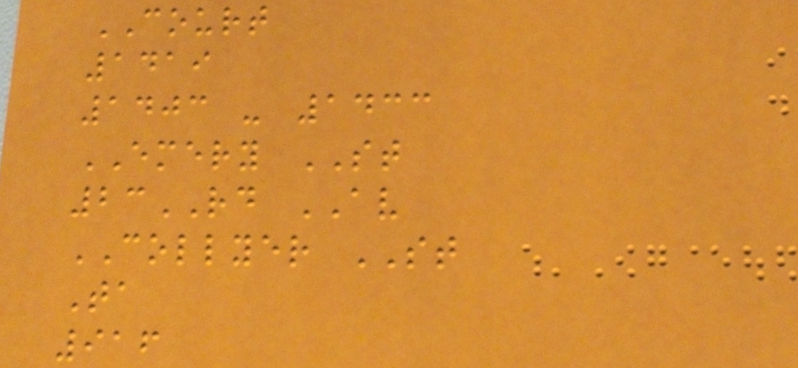COURT
1419
1403 - 1433
EMERY ST
23RD AV
COLLYER ST
Ta
916
